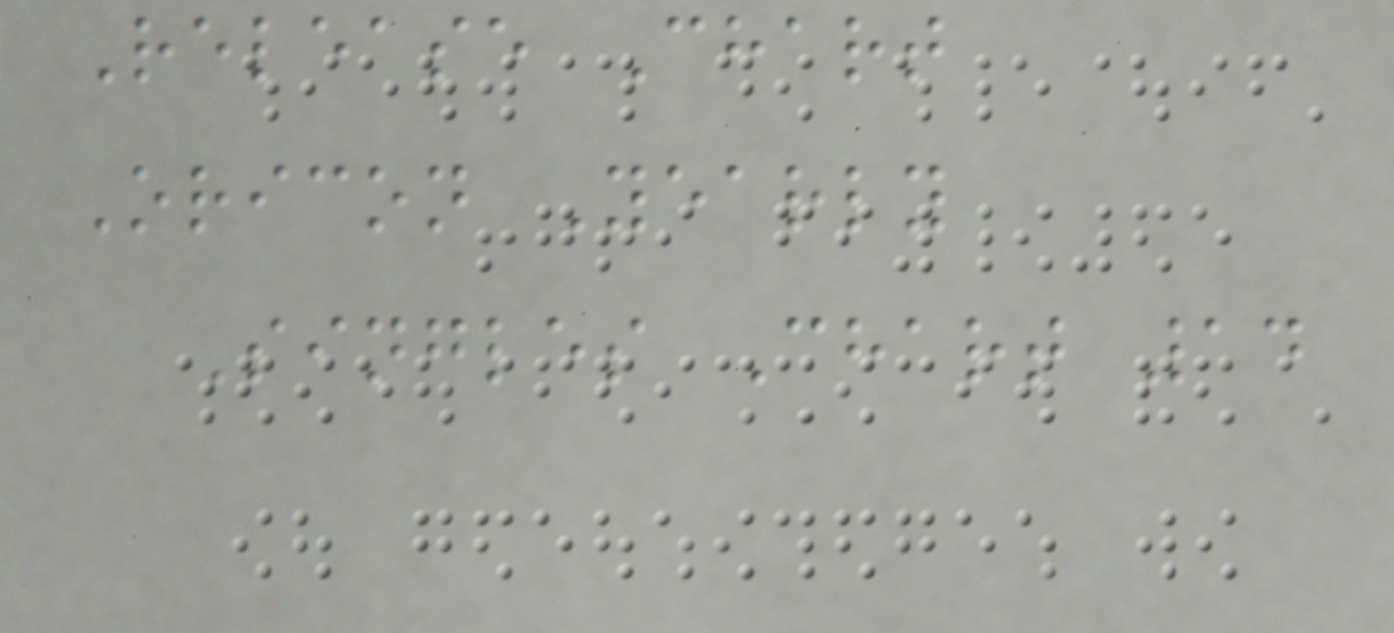Release Chart
Oricon Yearly
Singles Chart 14
